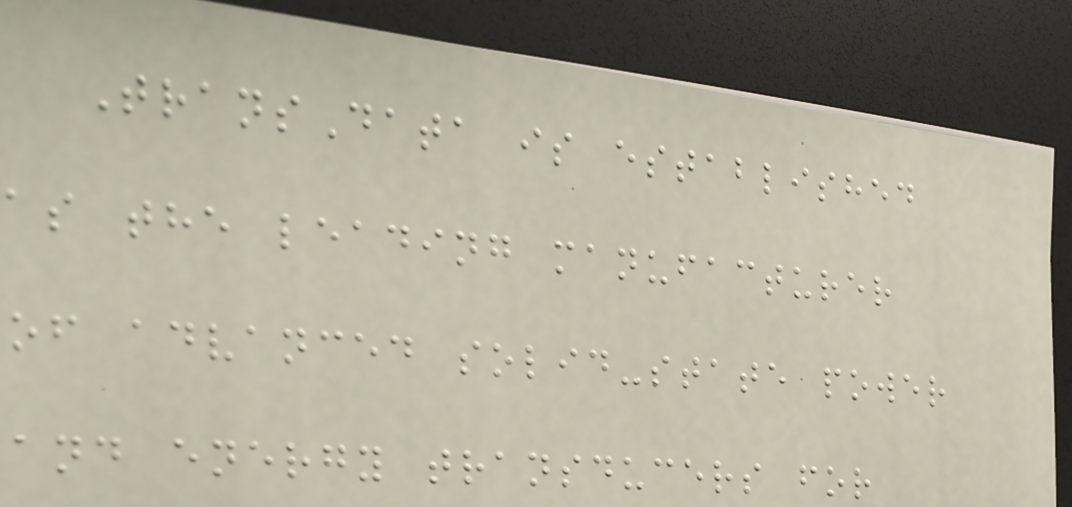TransData is established
as the leading manufacturer
of advanced solid-state power
and energy transducers for
